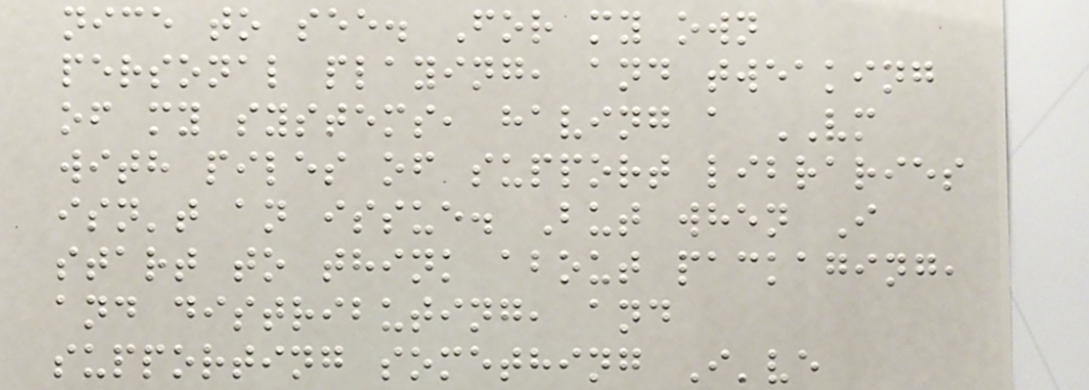nice to see. For my own
personal playing, and tweaking
of my systems, having a VM
with piles of support libraries
isn't an issue. But when I
start to think about packaging,
and distributing, and
supporting something I've
